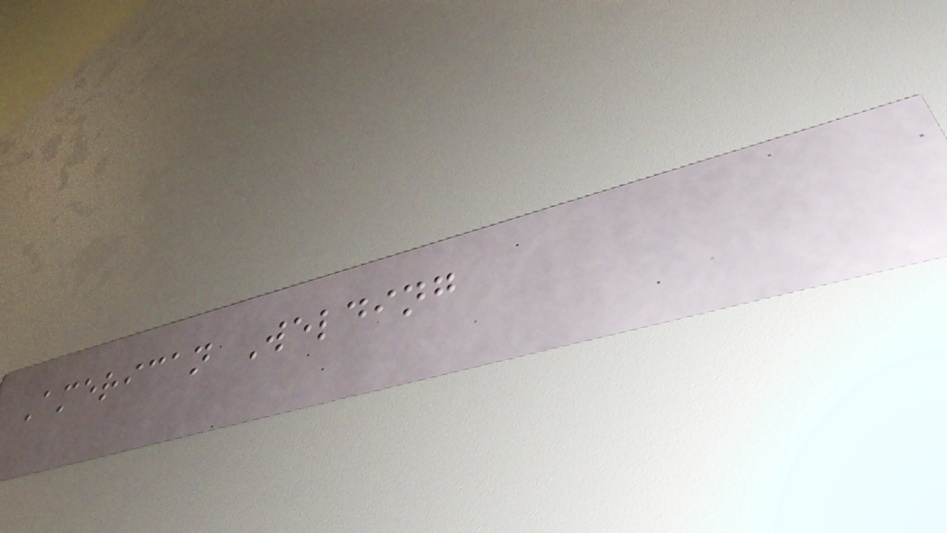American Welding
